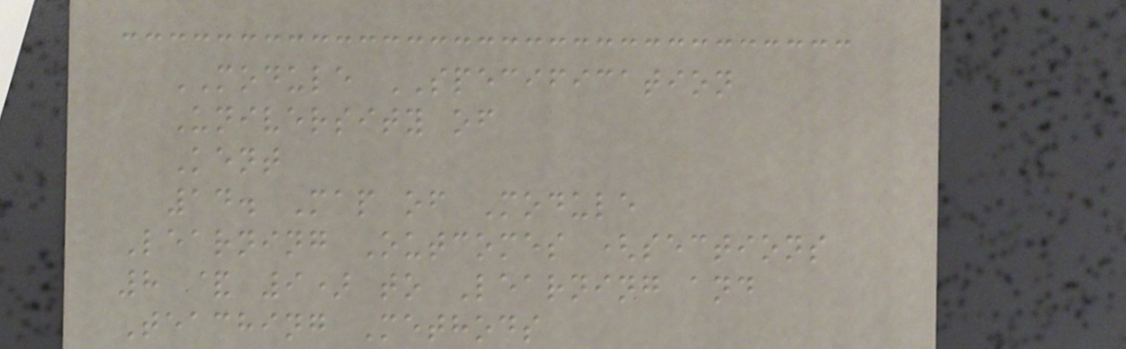MODULE SPECIFICATION
University of
Kent
14. Map of Module
Learning Outcomes (sections
8 & 9) to Learning and
Teaching Methods
